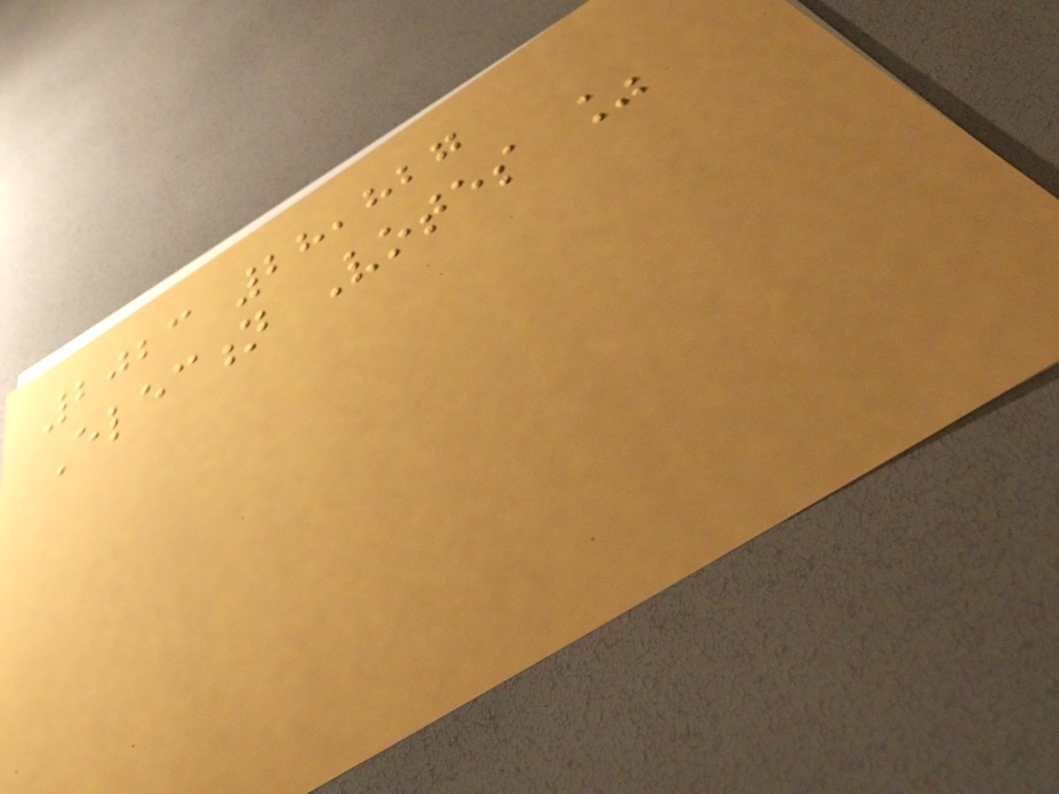2023 28,827
Election Votes %
